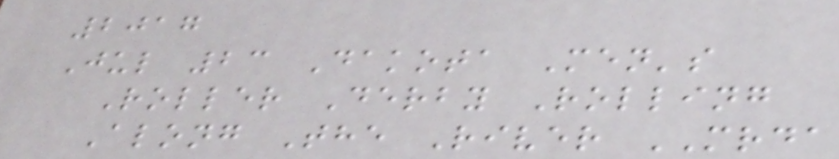2017
Jul 23 Dakota Men's
Roller Derby Rolling
Along The River MRDA
